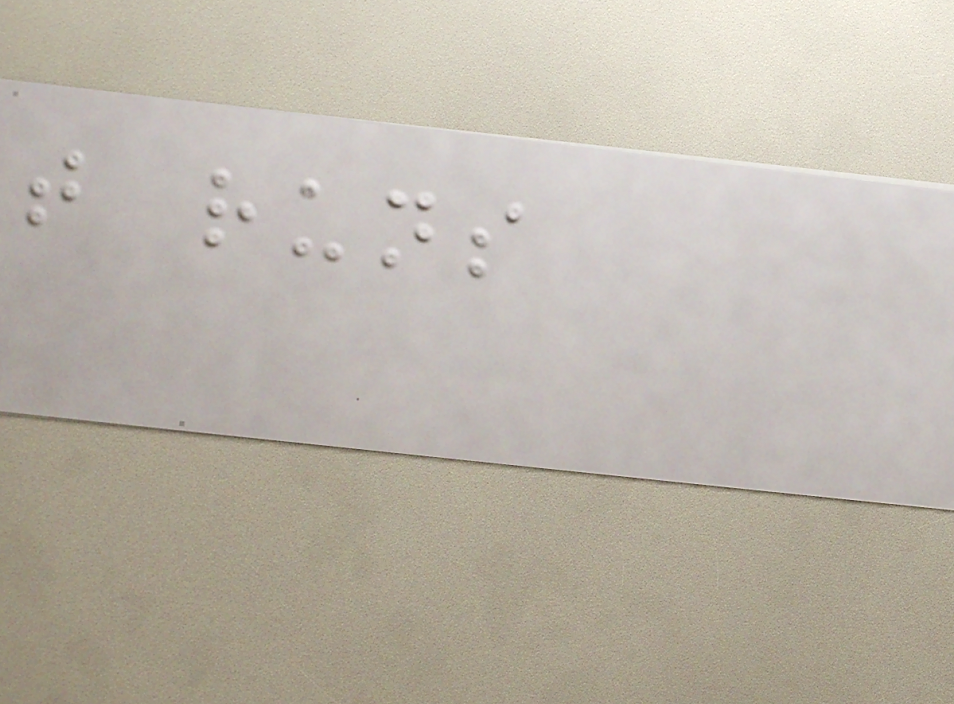that runs
